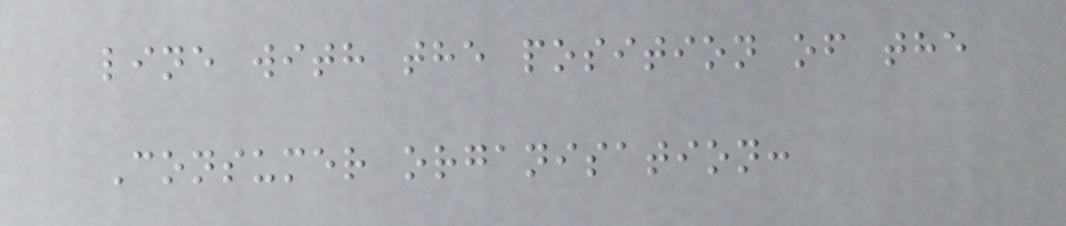line with the position of the
Consumer organisation:
